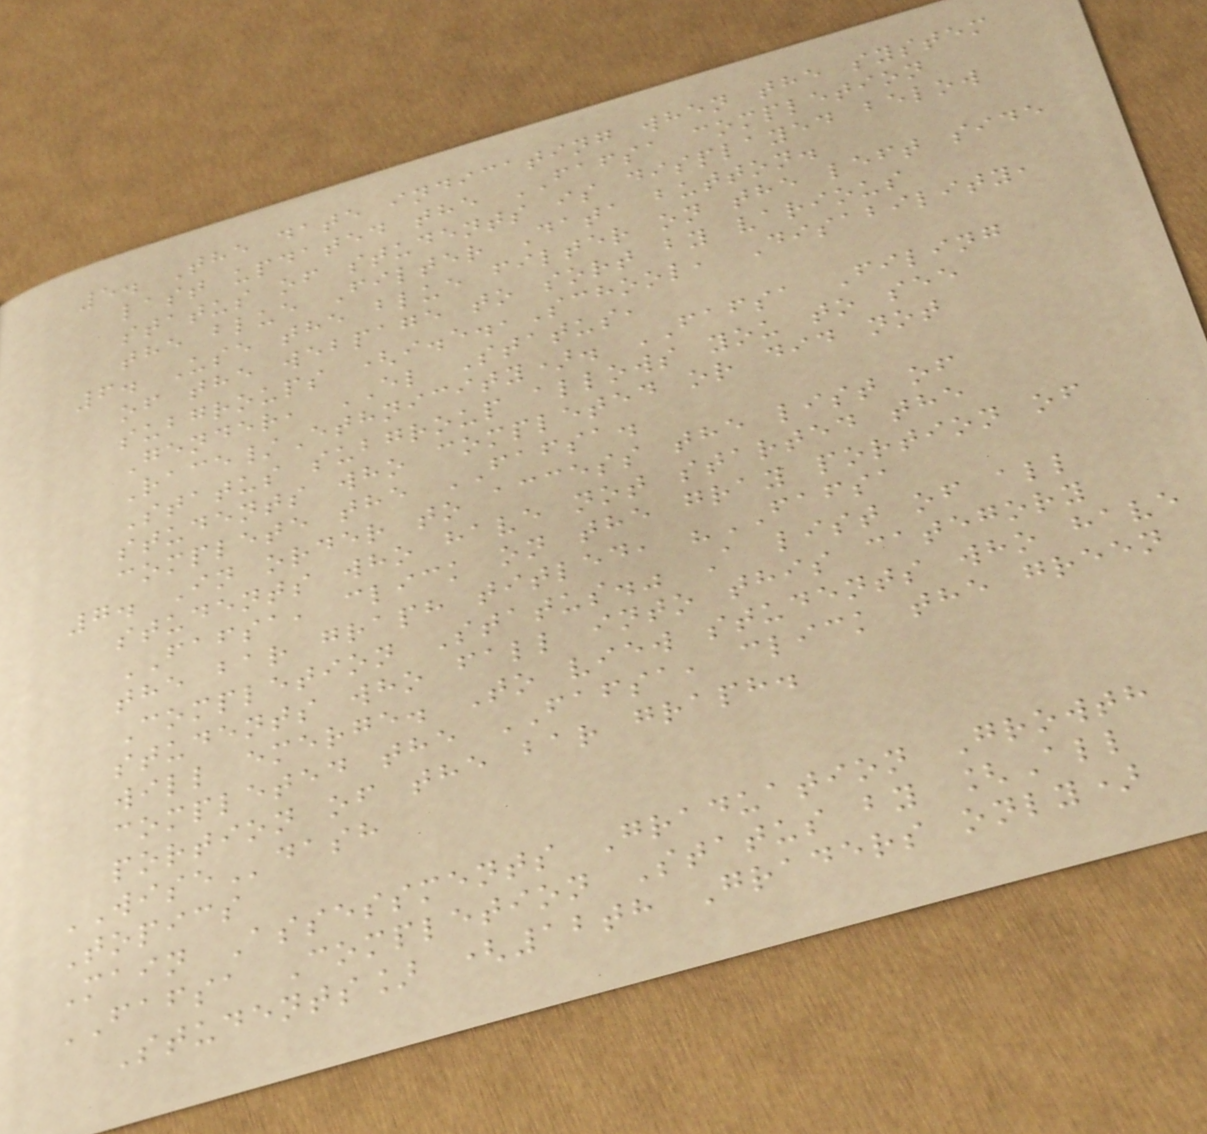5. The date indicating when the system
last updated the FAFSA completion
status of students is displayed below
the blue Filter Data button.
6. Use the blue filter on the left side
of the webpage to sort by various
subgroups (i.e.,School, Disability,
Gender, EL Status,
Race/Ethnicity). FAFSA Filing
Status subgroup allows you to see
students who completed or did not
complete the FAFSA.
7. In order to access the list of
students who have not started the
FAFSA, click on the gray portion of
the bar graph titled, "FAFSA
Completion Status." A list of all
students who fall into this category
will emerge. To view students who have
completed the FAFSA, click the green
portion of the bar graph.
WISEdash
Topics
Main Assessments Graduation Growth
FAFSA Completion Status by [All
Students] (12th Graders only)
